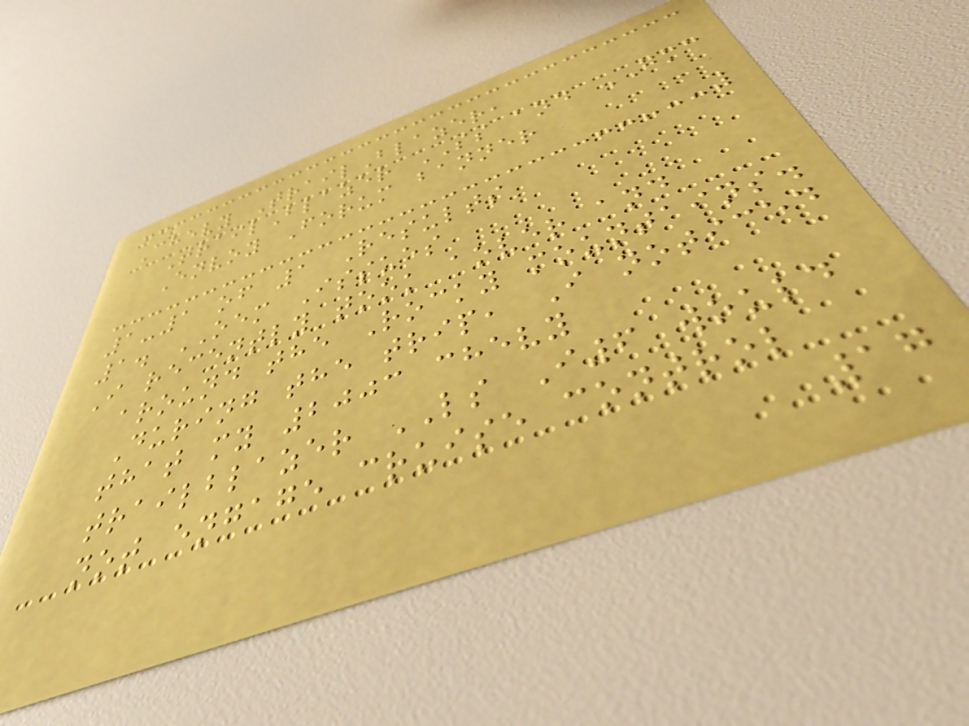Chevy TrailBlazer,
TrailBlazer SS and GMC
Envoy Forum banner
1-1 of 1 Results
1. OEM Issues
I recently took aover and
around the Rocky mountains.
During the trip, I noticed
that my 2003 chevy
trailblazer LS I6 would
not engage cruise control
17
